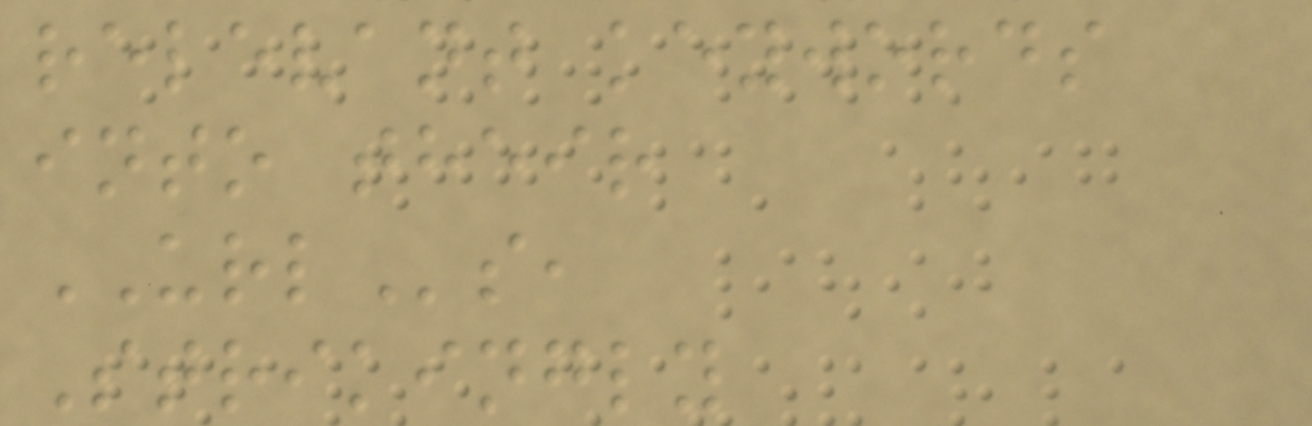relevant keywords
into their
URLs,
Strikingly
